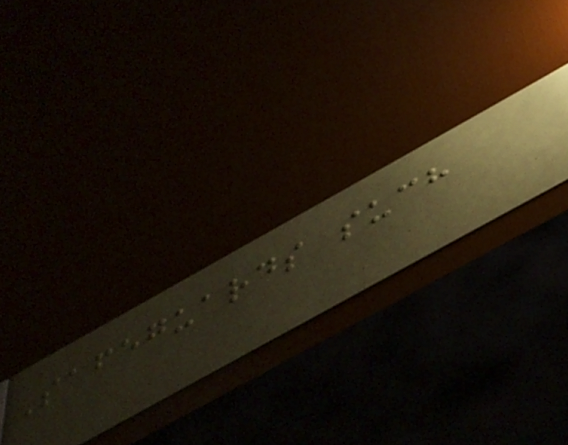Safeguards such
